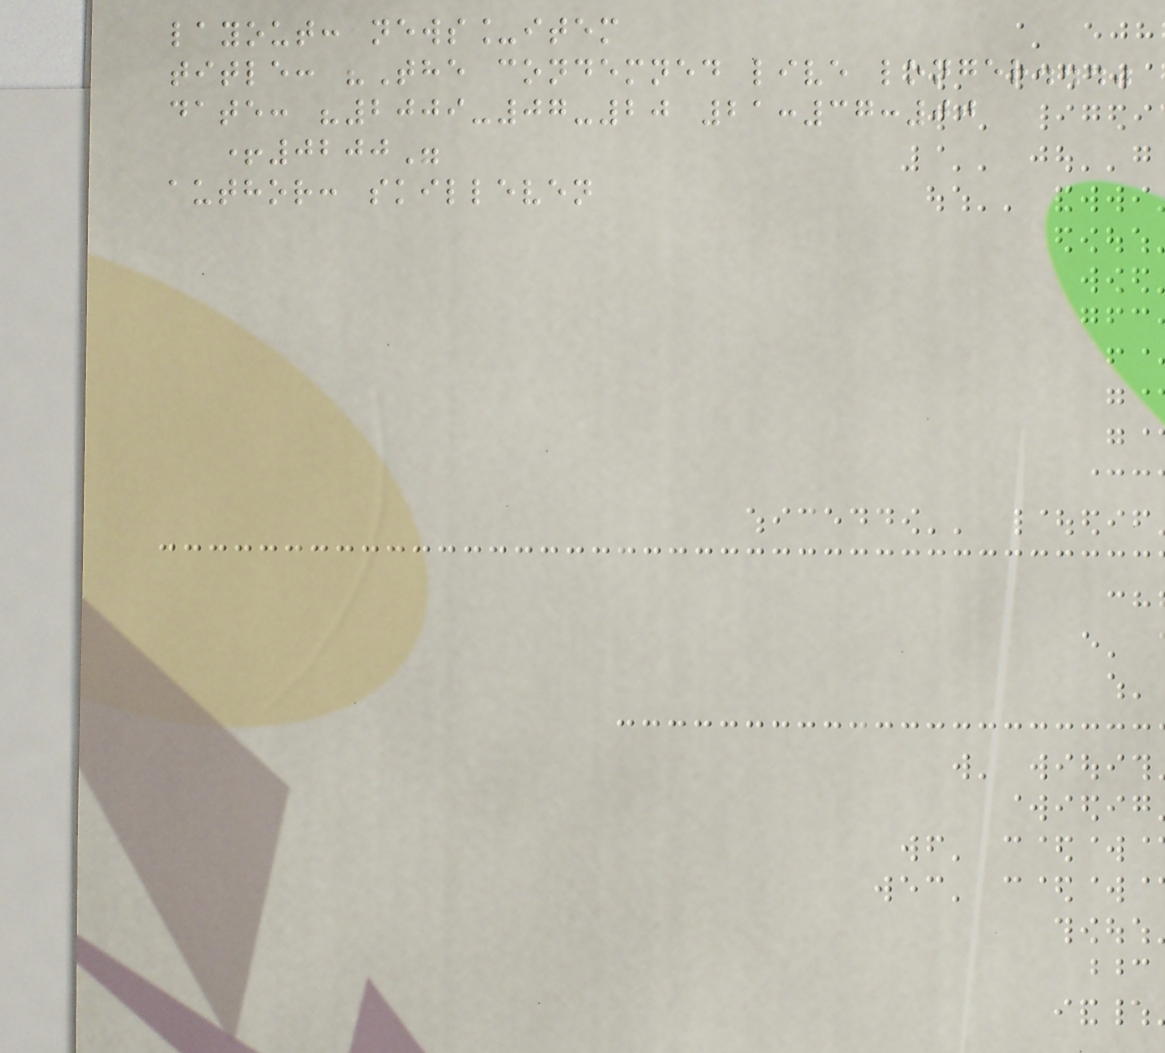layout: news_item
title: "The condemned live longer..."
date: "2009-07-20 21:37:00
+0200"
author: skilleven
